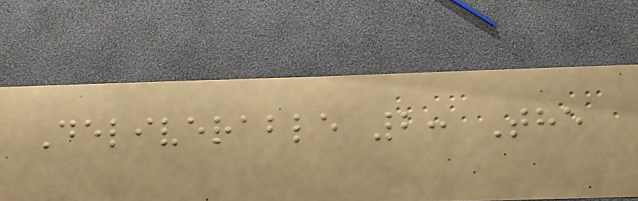Deliverable 2: The
